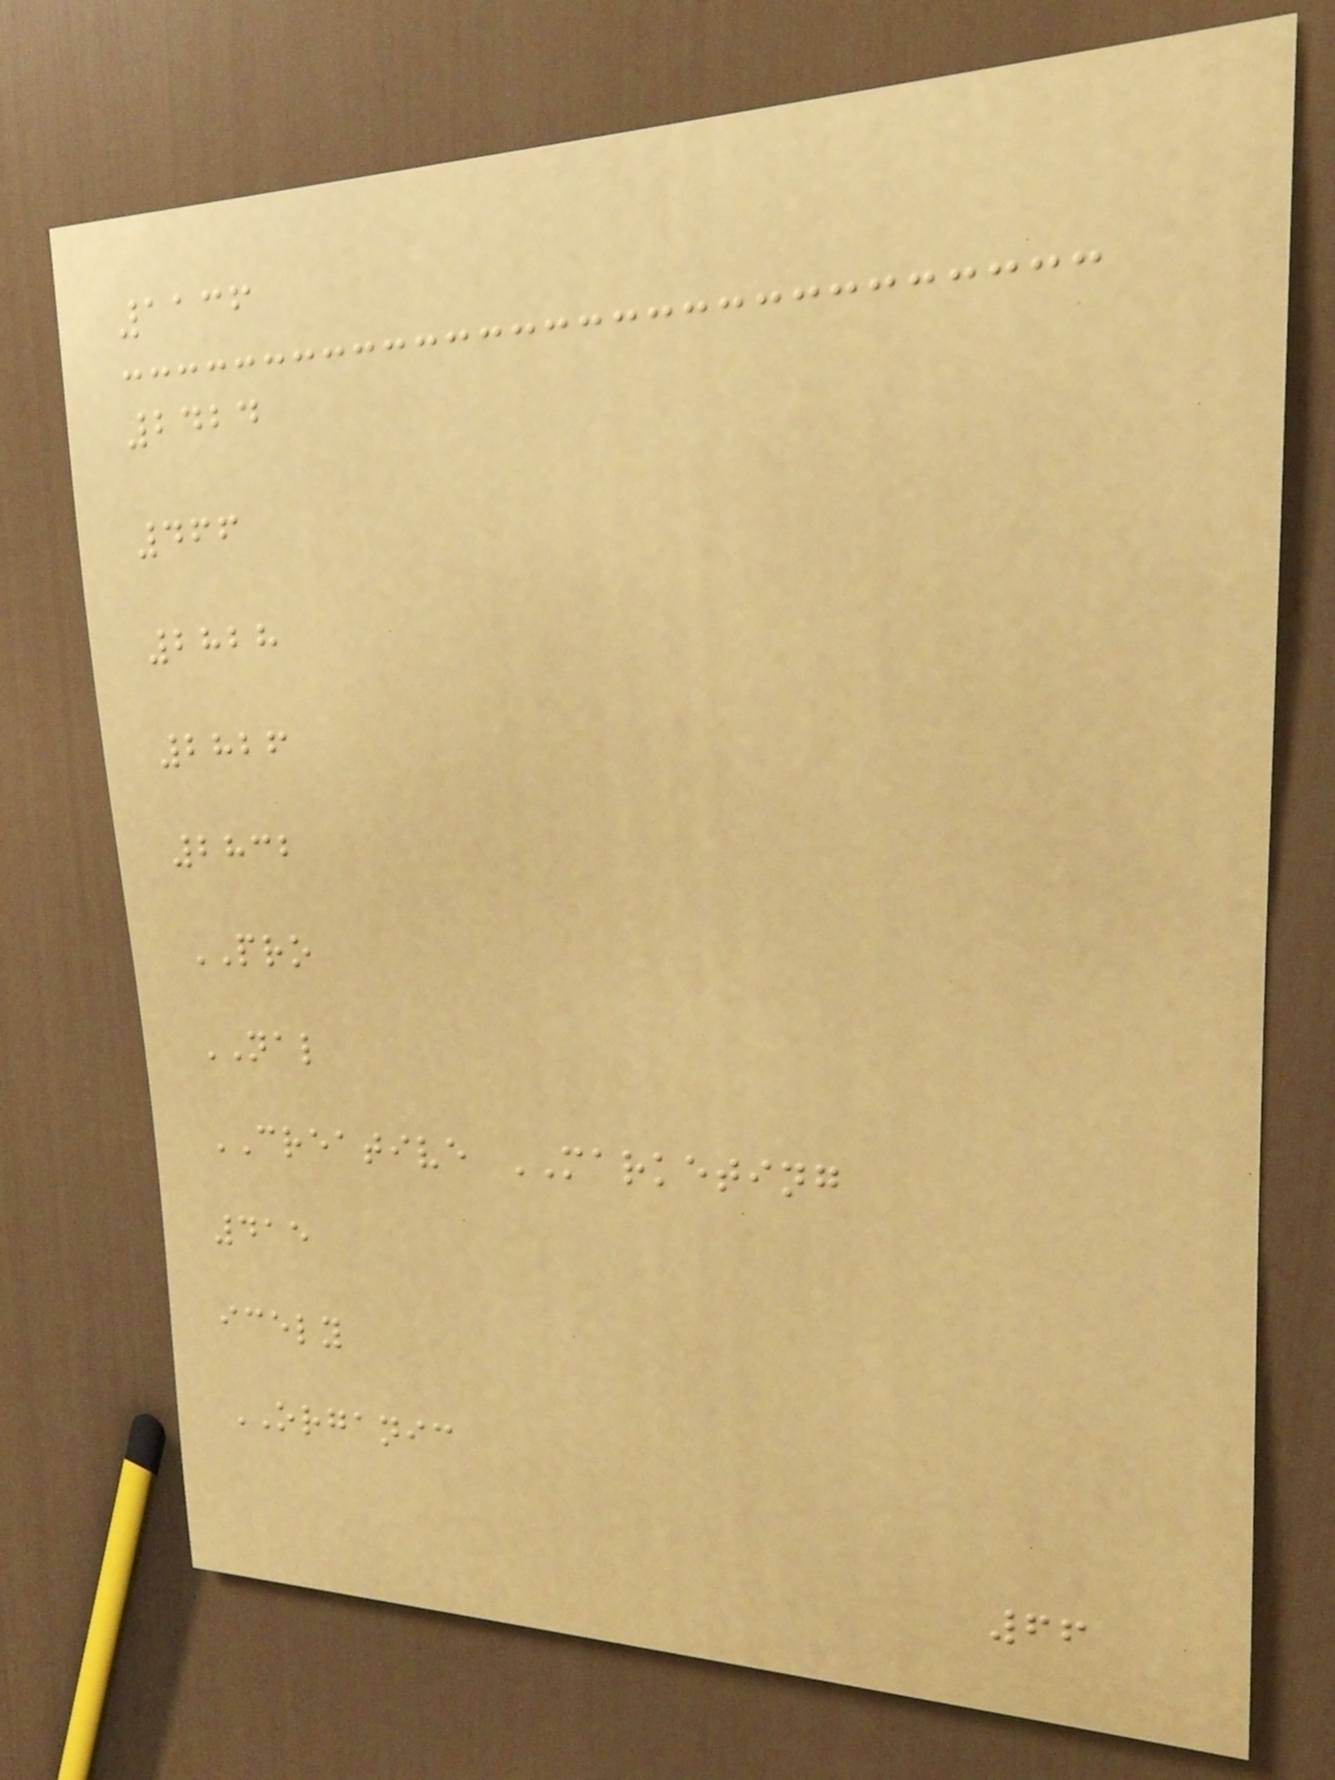1136
2424
466
2828
2826
2832
PRO
NAL
CREATIVE MARKETING
415
icely
ORGANIC
66
